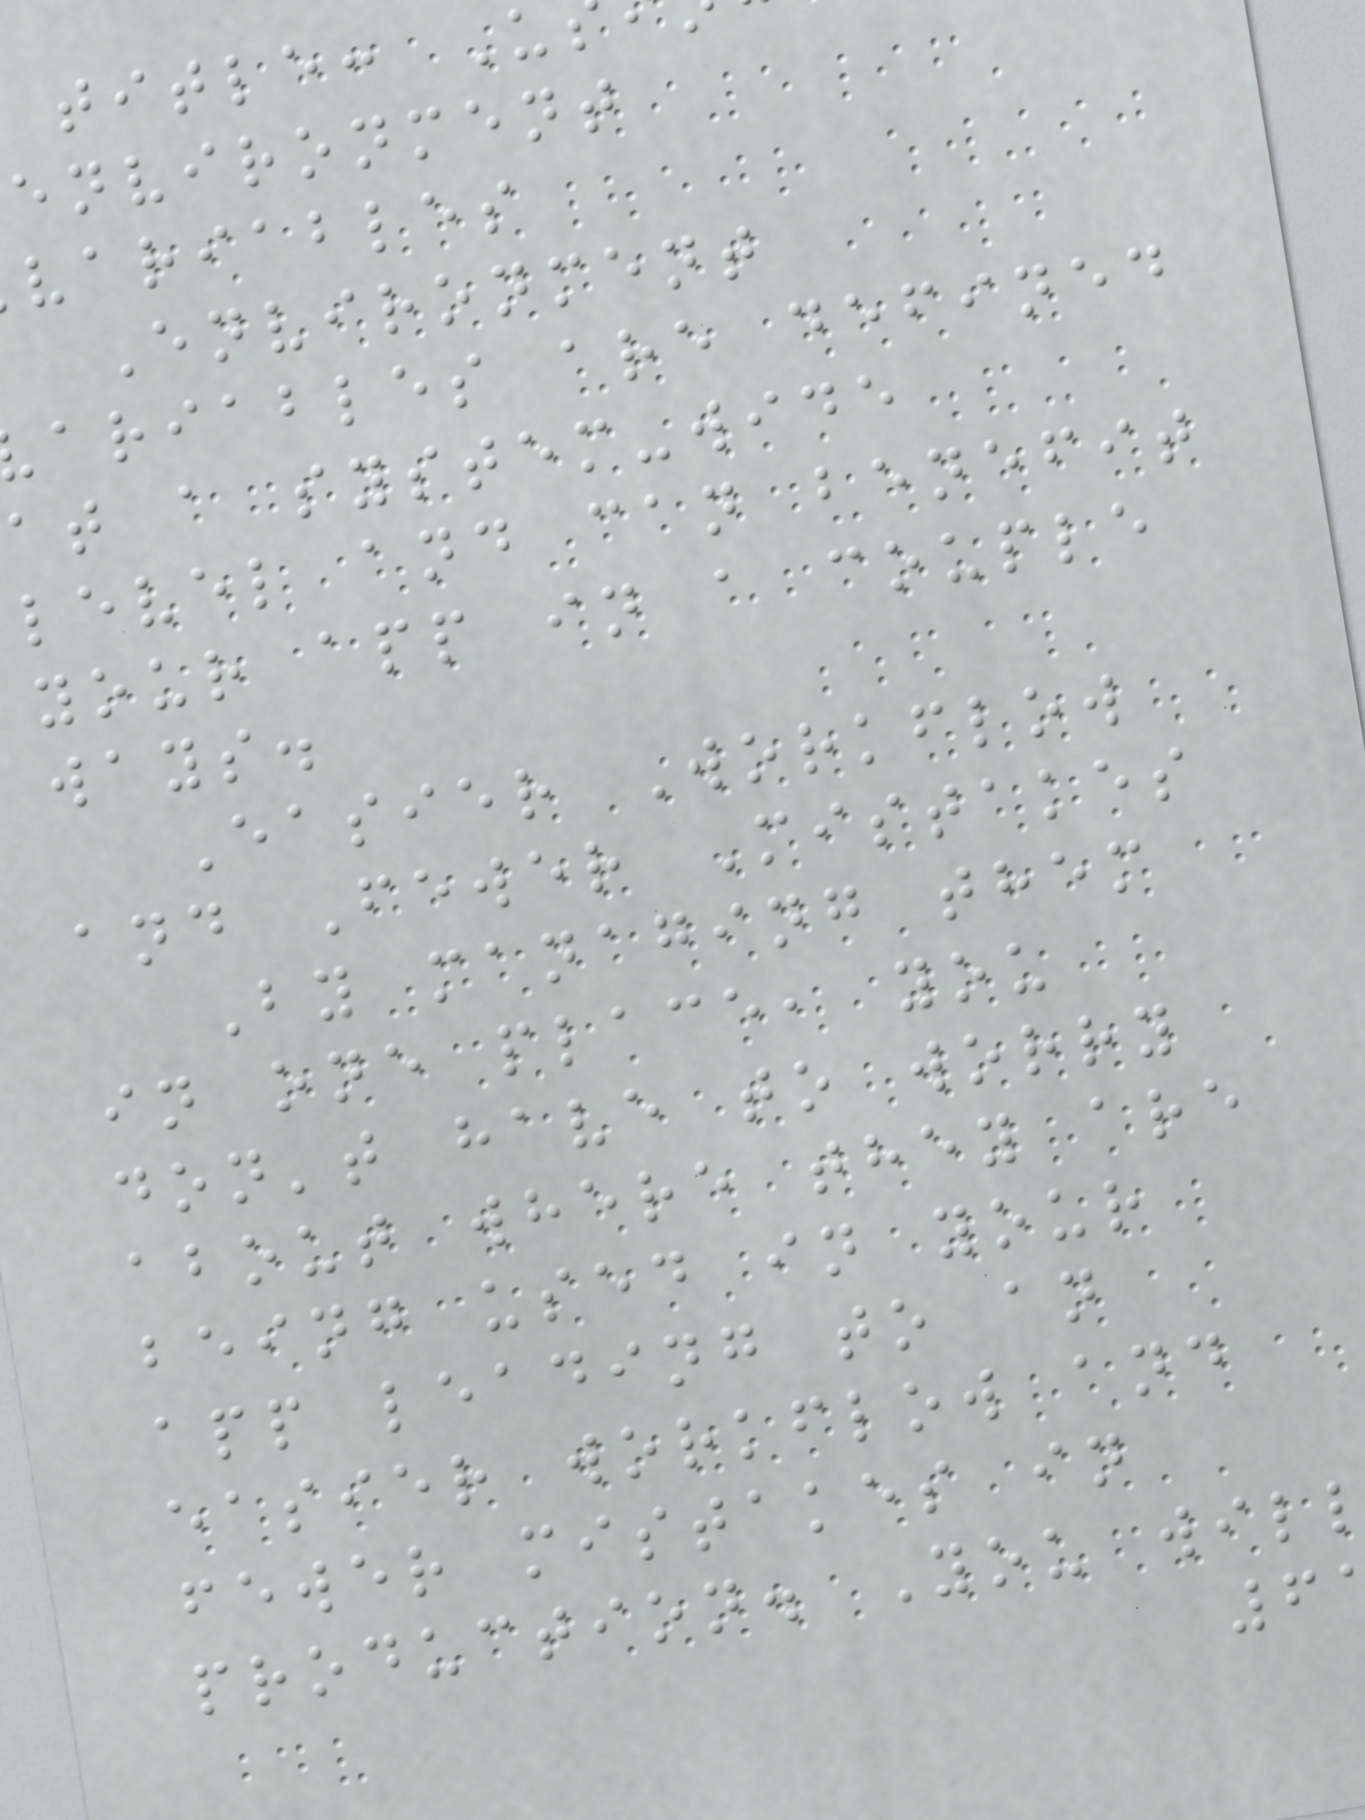title: U
environment
variables
Environment
ariables are defined
at a system-wide
level and can benefit
your app in a couple
ways.
Easier Workflow
and Fewer Mistakes
By managing them
in one place, you
don't have to worry
about where they are
being used in your
app leading to an
easier workflow and
fewer mistakes in
production. You wil
